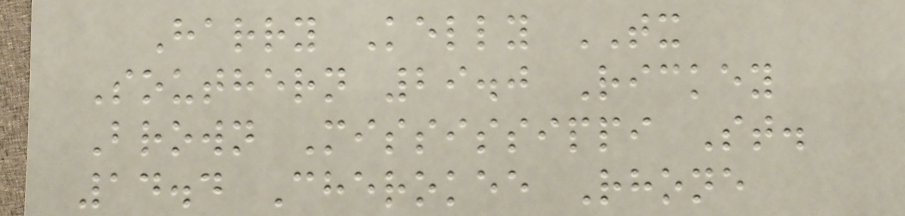Harry Kelly TX
Southern 29.0 Rickey
Brown Mississippi St.
14.4 Cherokee Rhone
